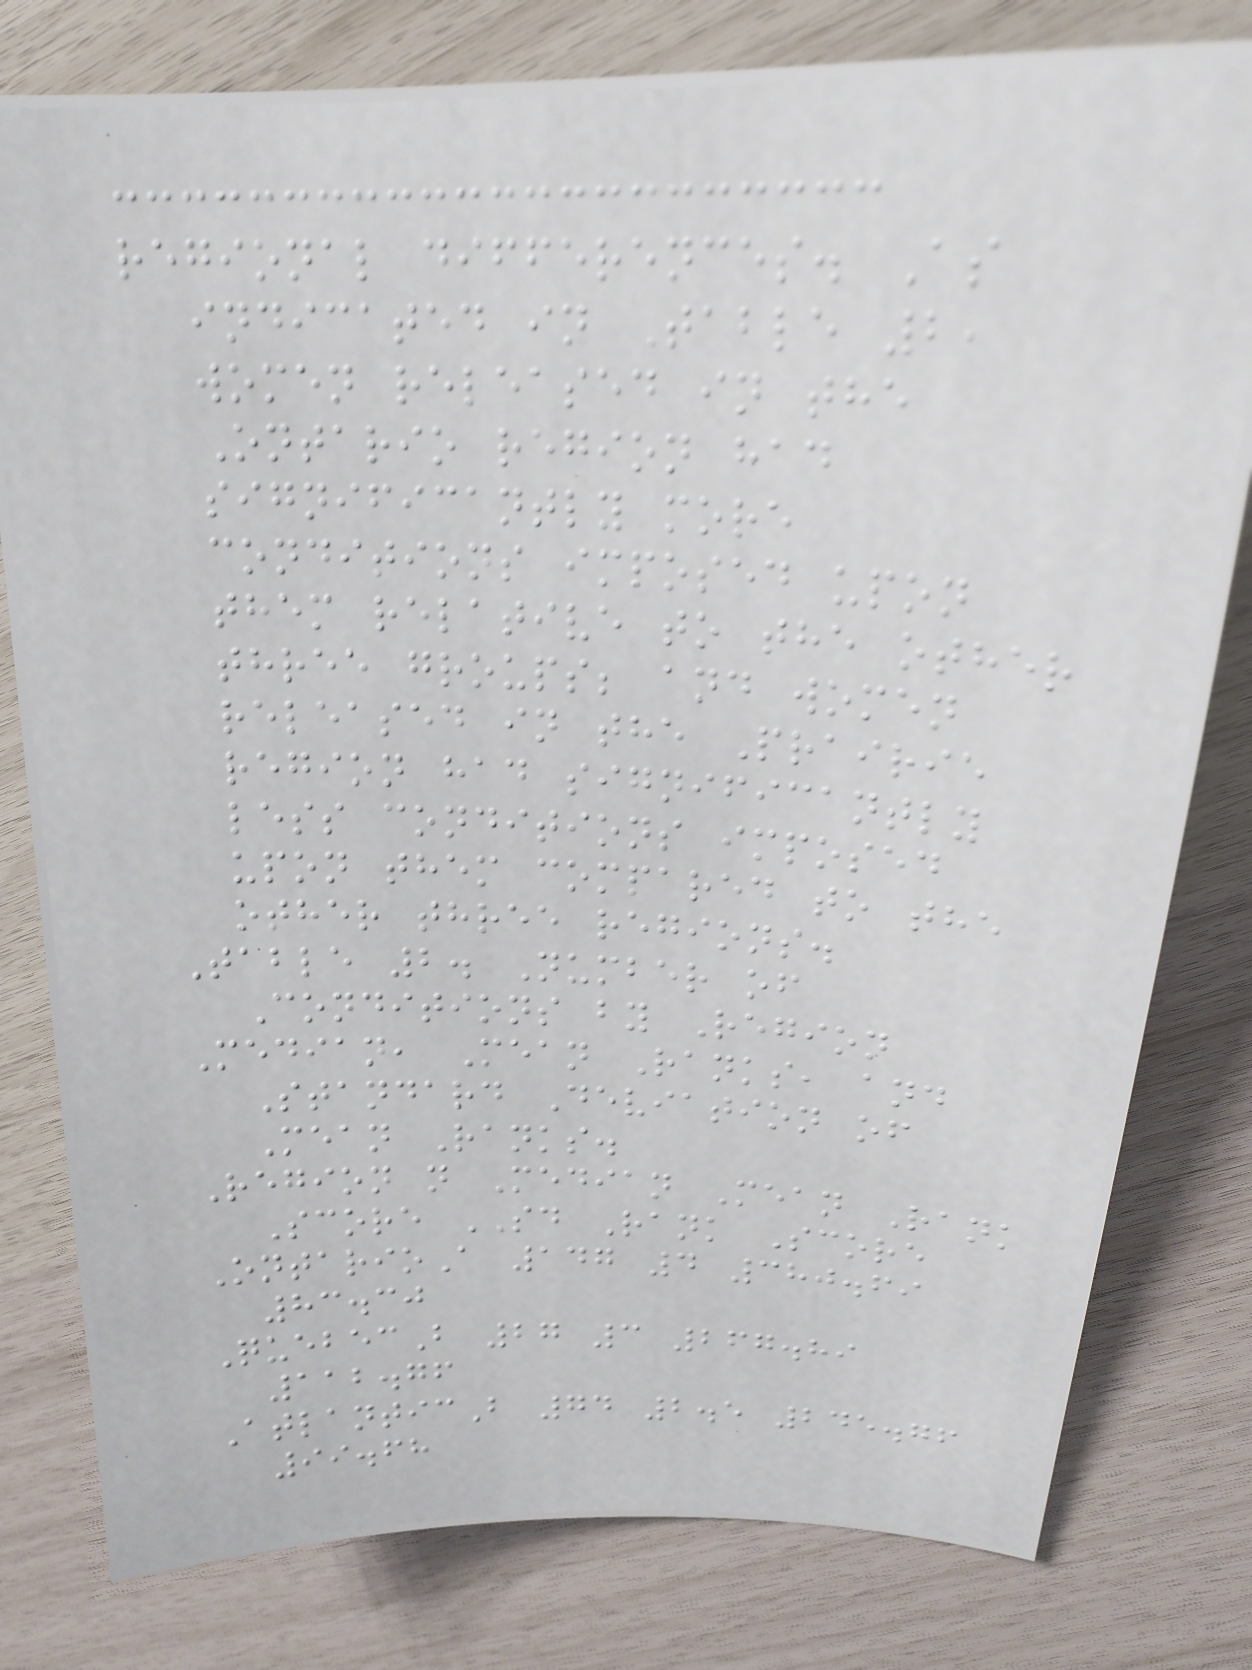regional differences. As
indicated in Table 2,
women released in the
Ontario region had
significantly more
conditions imposed upon
them relative to the other
three groups; and women
released in the Prairie
region had significantly
less conditions imposed
upon them compared to the
other three regions.
Table 2. Number of
Conditions by Region
Median, Mean Ranks, and
Standard Deviation of
Mean Ranks.
Region n Median Mean Rank
Score SD Rank Score
OntarioA 147 4 380.69
83.30
QuebecB 27 3 267.89
112.76
AtlanticB 74 2.5 245.76
99.68
